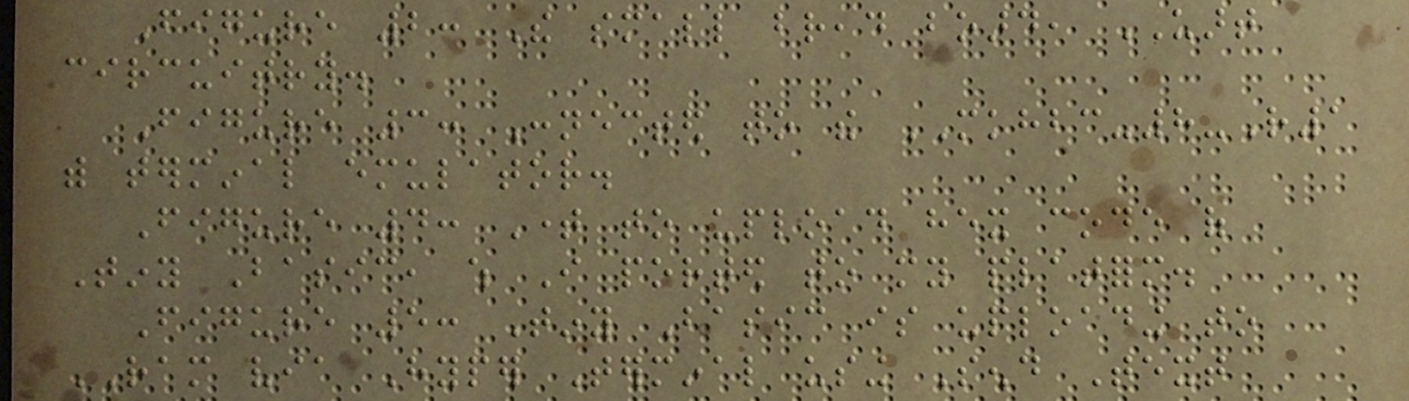Figure 2: The small bread board, UART
circuitry.
Figure 3: Connected to the MKHBC-8-R1
with terminal emulator.
Figure 4: Time to upload hex code of
Tiny Basic, which I ported to my platform.
Figure 5: Tiny Basic is uploading to
RAM via Hyper Terminal using Send Text
